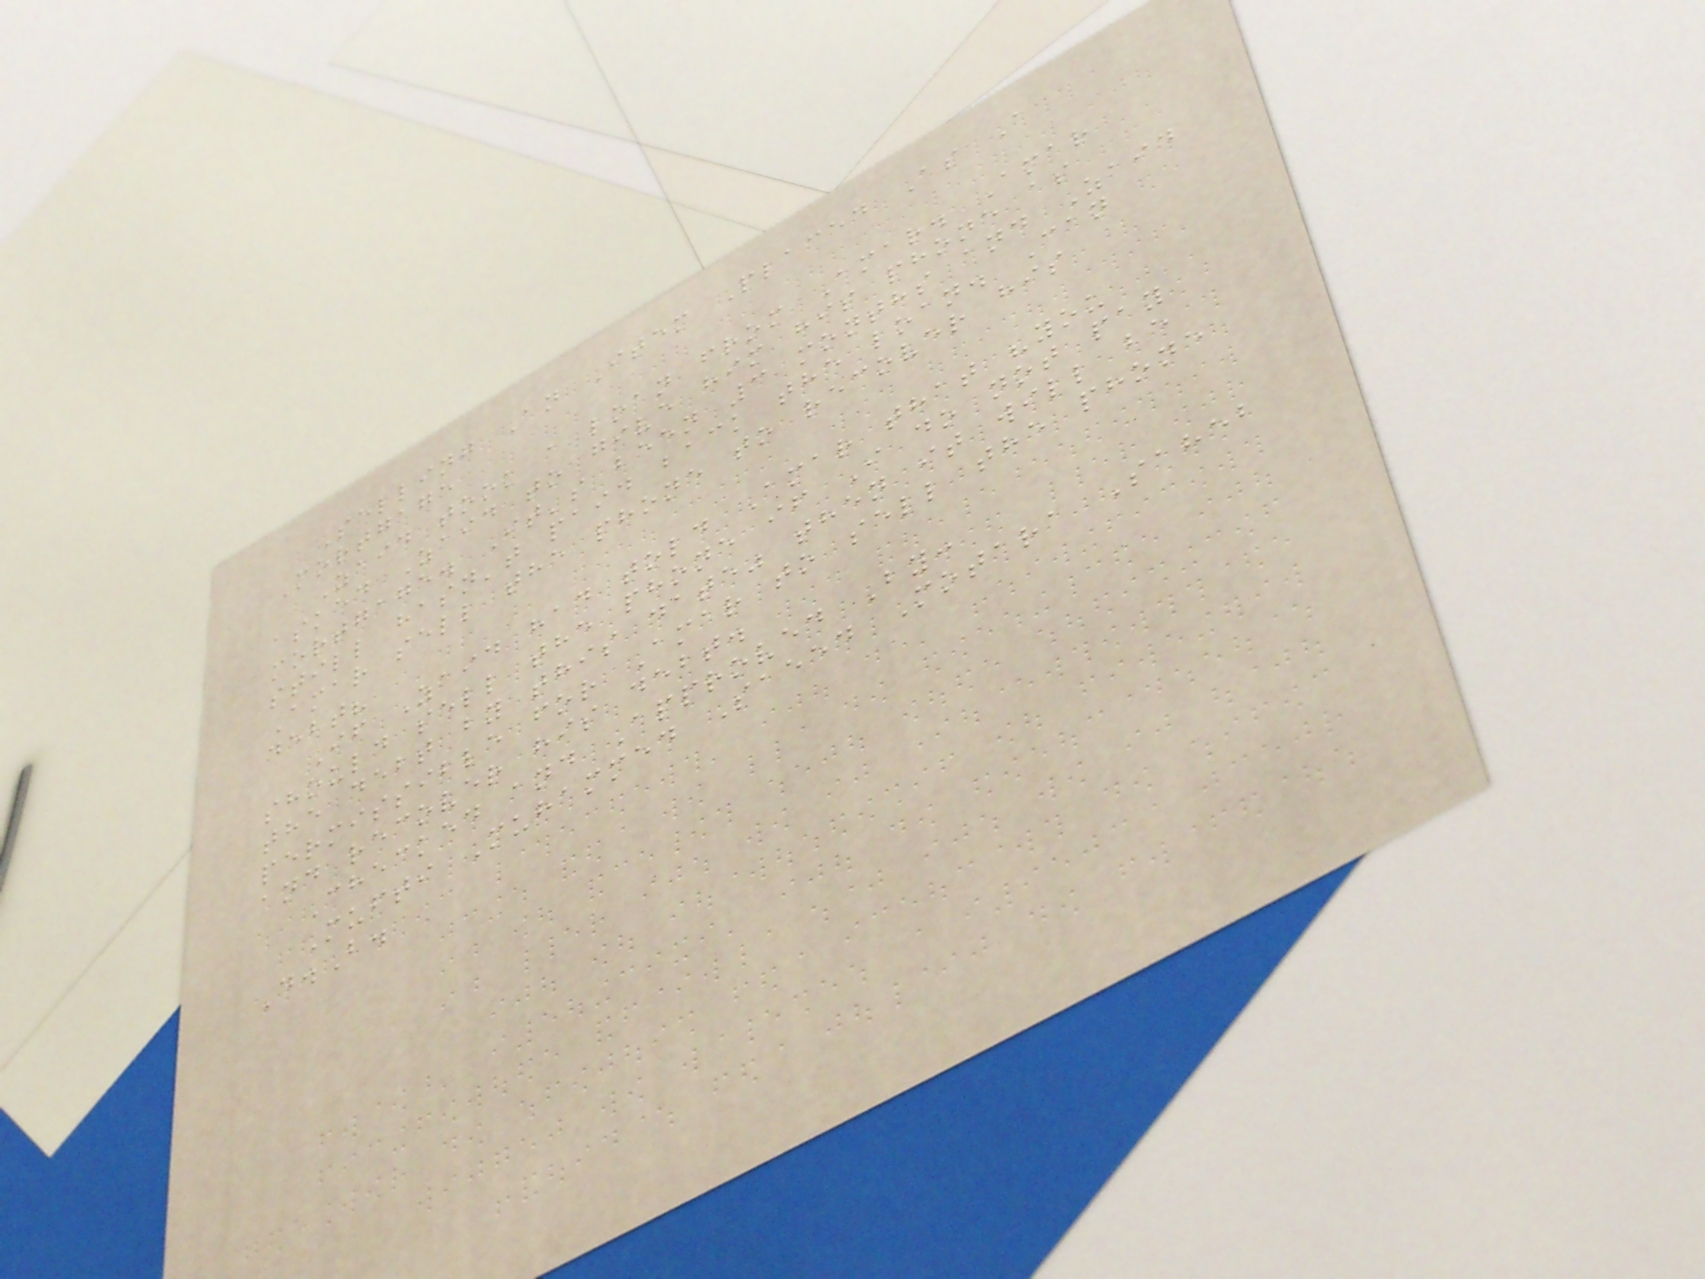Selling An Item Placed As A
Mortgage
Zaid took a loan from Amar. Amar
asked Zaid to give him his phone as
mortgage. It's been 3 months and Zaid
still hasn't paid back the loan. Can
Amar sell the phone to recover his
debt?
If Zaid had told Amar that "you
should sell the phone if I do not pay
the debt by this date" then it will be
permissible for Amar to sell the phone
and recover his debt.
Checked and Approved By:
Mufti Muhammed Saeed Motara Saheb
D.B.
